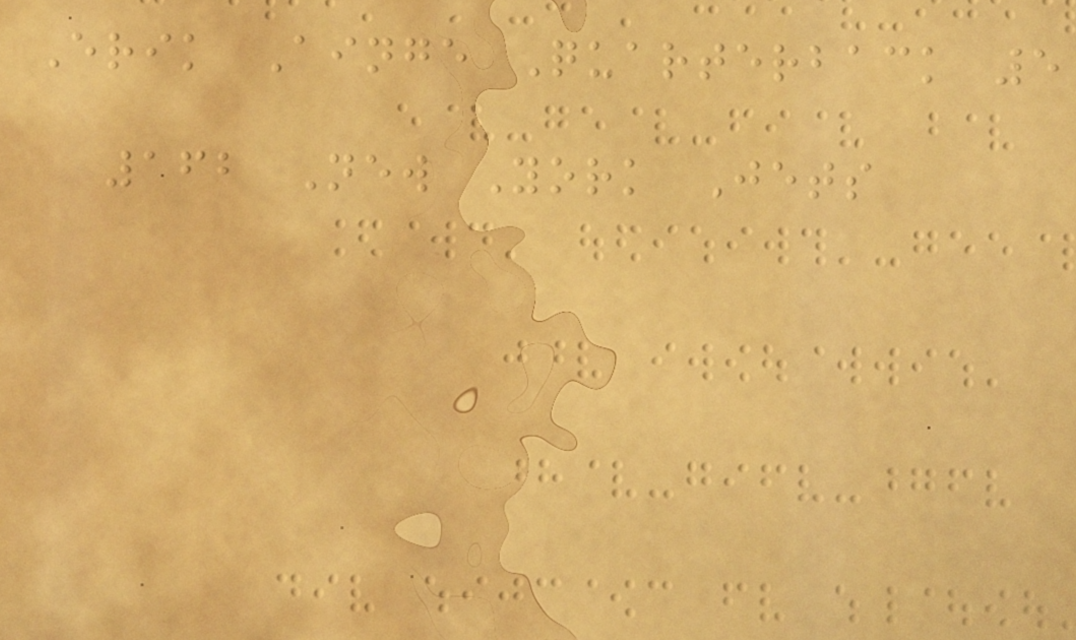Erik Ainge Quarterback 5
162 New York Jets
